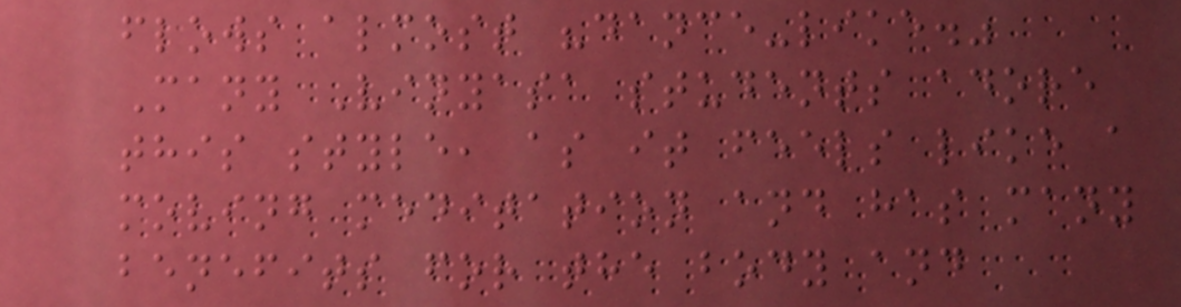flows almost "dance-like."
Many Vinyasa students adore
this style, as it feels like a
moving meditation and has many
benefits for the body and
